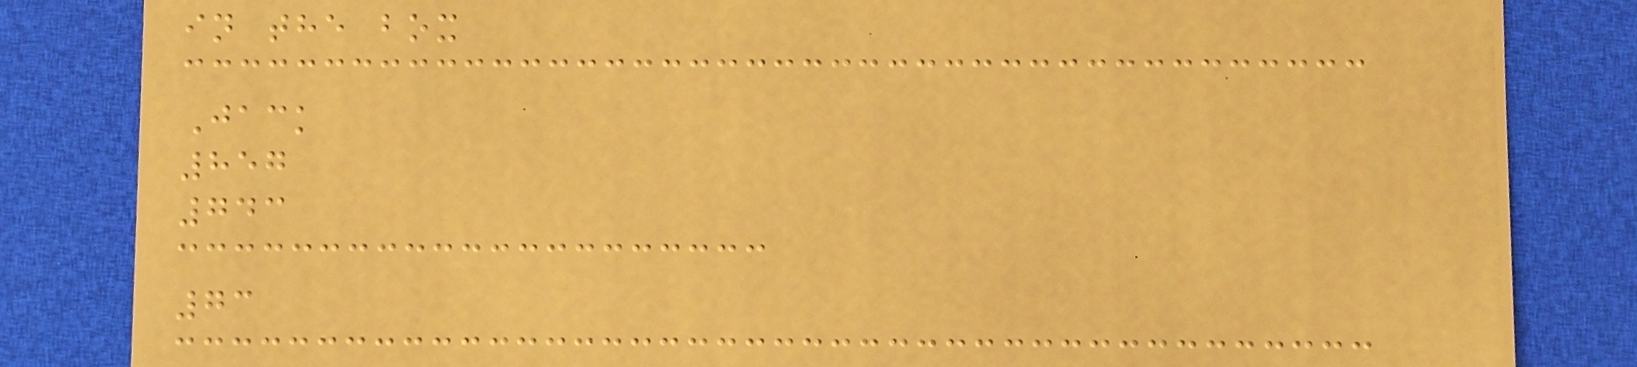in the box
Jack
857
743
73
